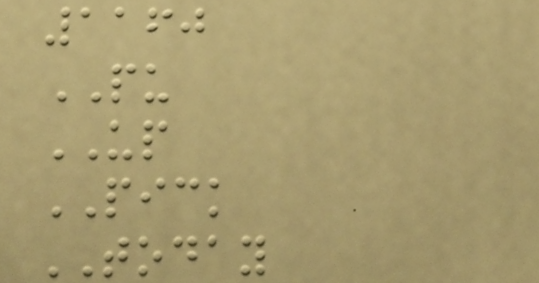1160
PU
UP
PICK
TODAY
